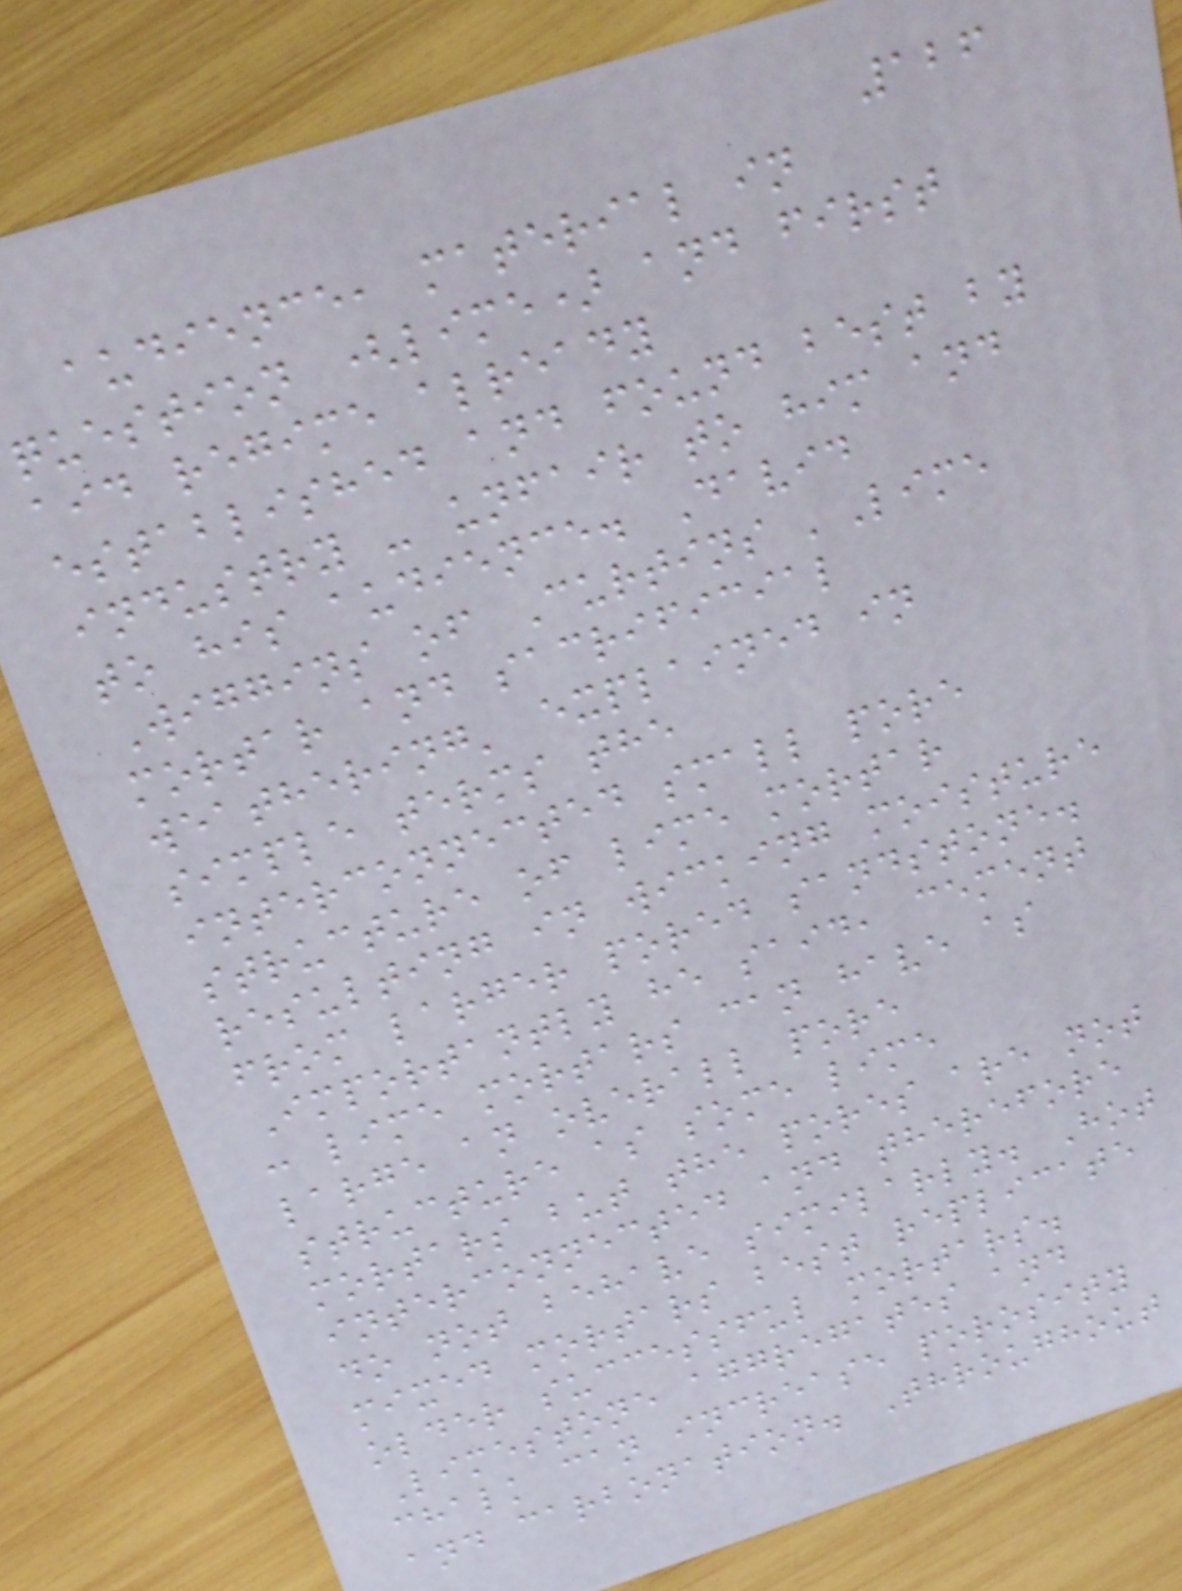126
audience, material in
question (lime) and first
aid regime already
established and found best by
industry - unfair to him and
to his audience. David
Wiggins of Curtins 'Lime
mortar and sacrificial
weathering' explained in
simple terms the
interconnected small pore
structure of lime mortar
resulting in wicking moisture
from larger pored sandstone.
Importantly he said, cement
: lime mortars can have as
large an overall pore
structure as some lime
mortars but the pores are not
interconnected and therefore
do not behave similarly. Hot
mixed mortars best replicate
older successful mortars.
Limestone aggregates and
chalk can increase porosity
and carbonation. Throughout
